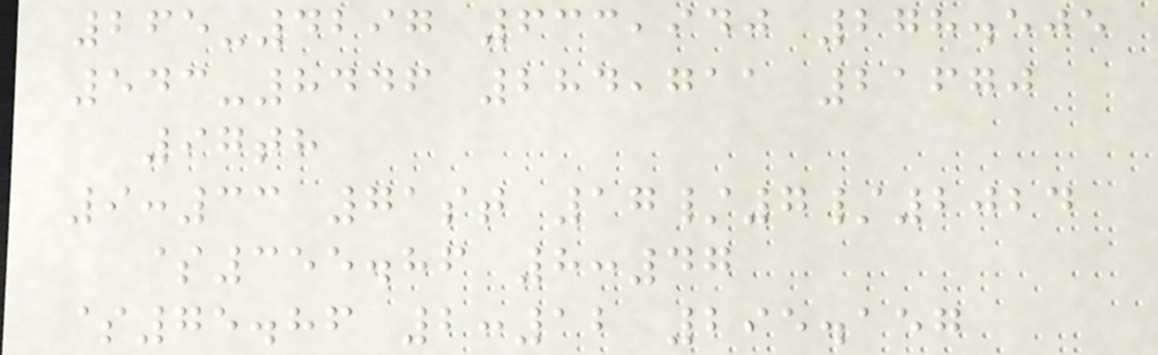265-4297 633,940 278.505
543-8446 284,711 21670
97th
9:33 71st 17/7/2024
$355.86 8:47
$75.86 2:12 295.157
